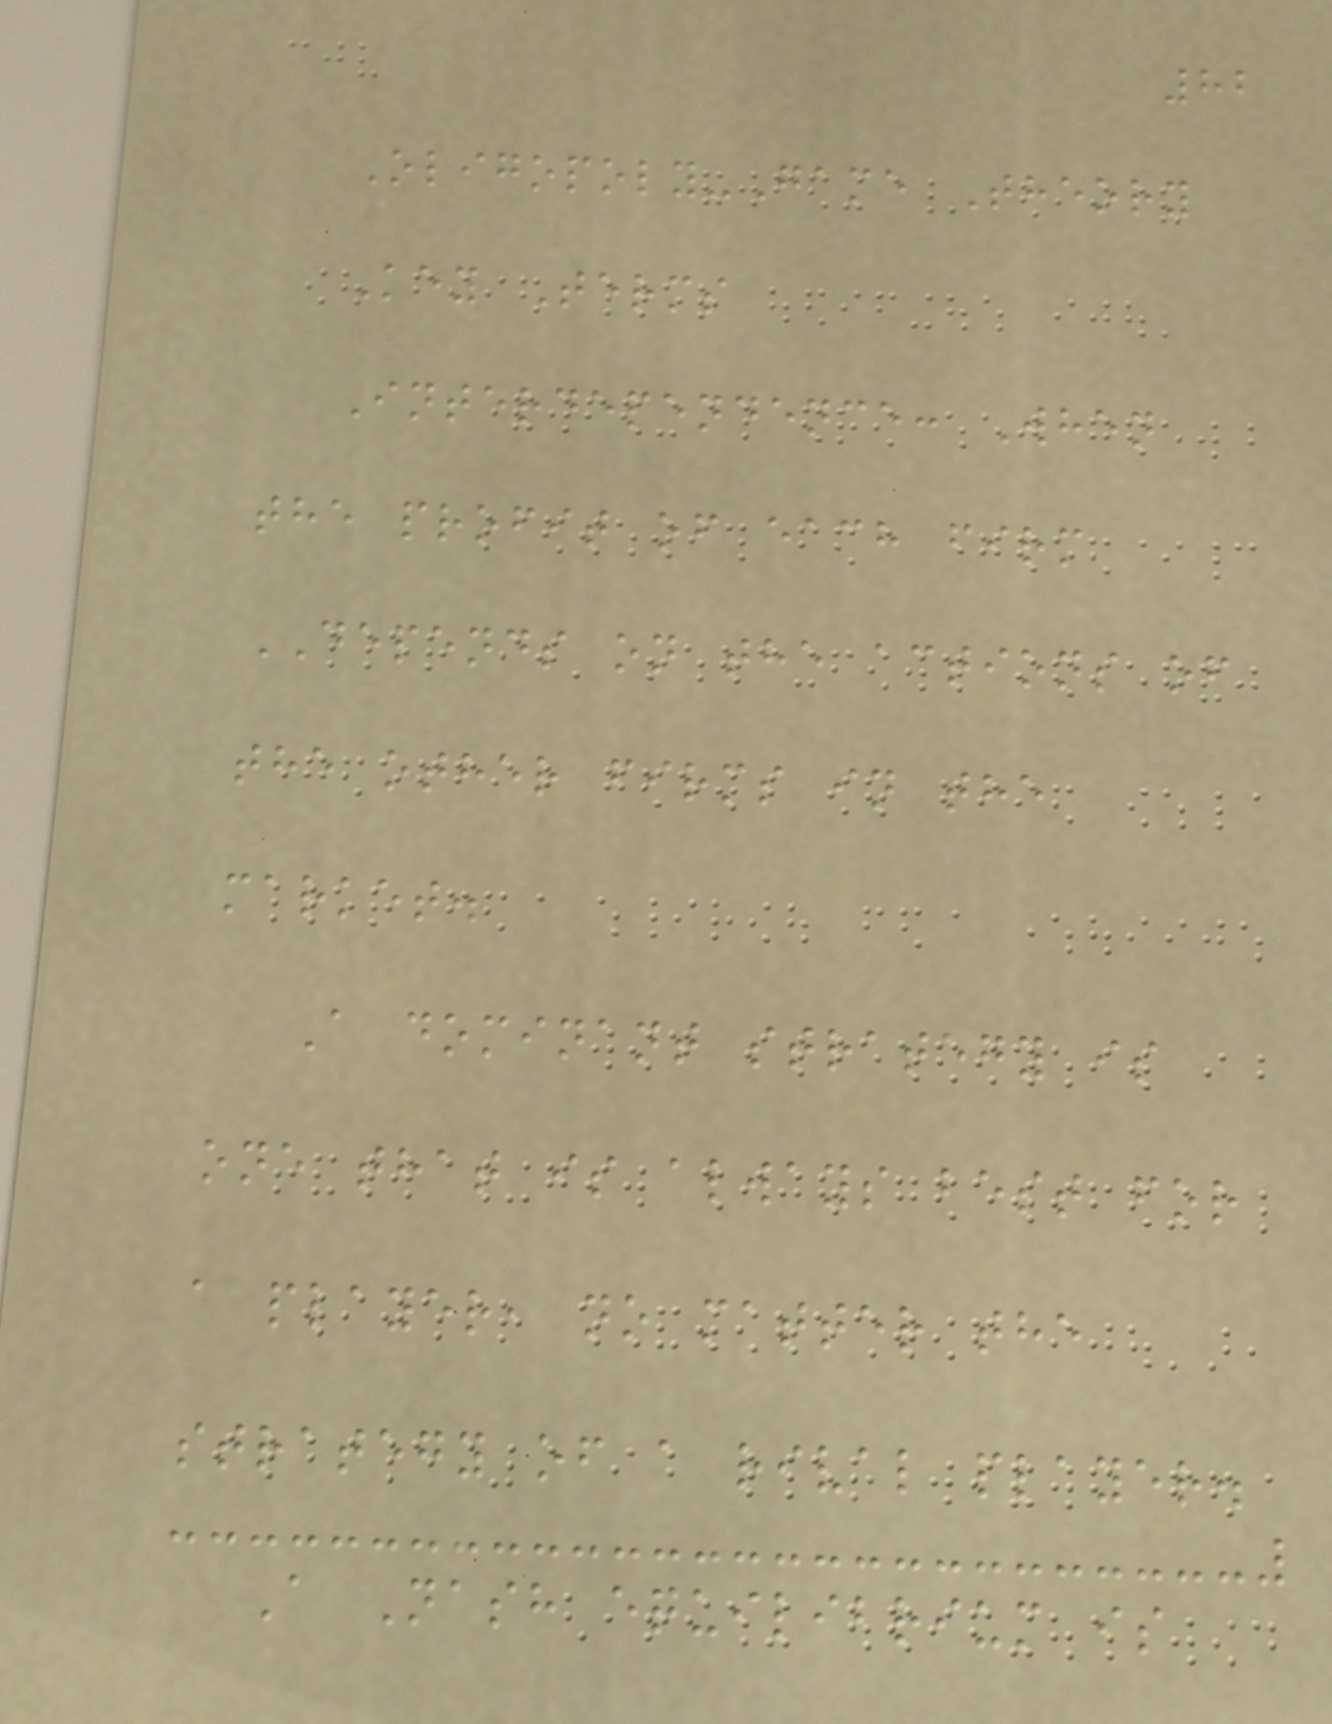82
Oligopoly-Game Theory
Key Terms
Interdependence: When
the profit of each firm
DEPENDS on the actions of
the other firms in the
market.
A dominant strategy is
one that is always best for
a player, no matter the
strategy of a rival player.
A Nash equilibrium is
